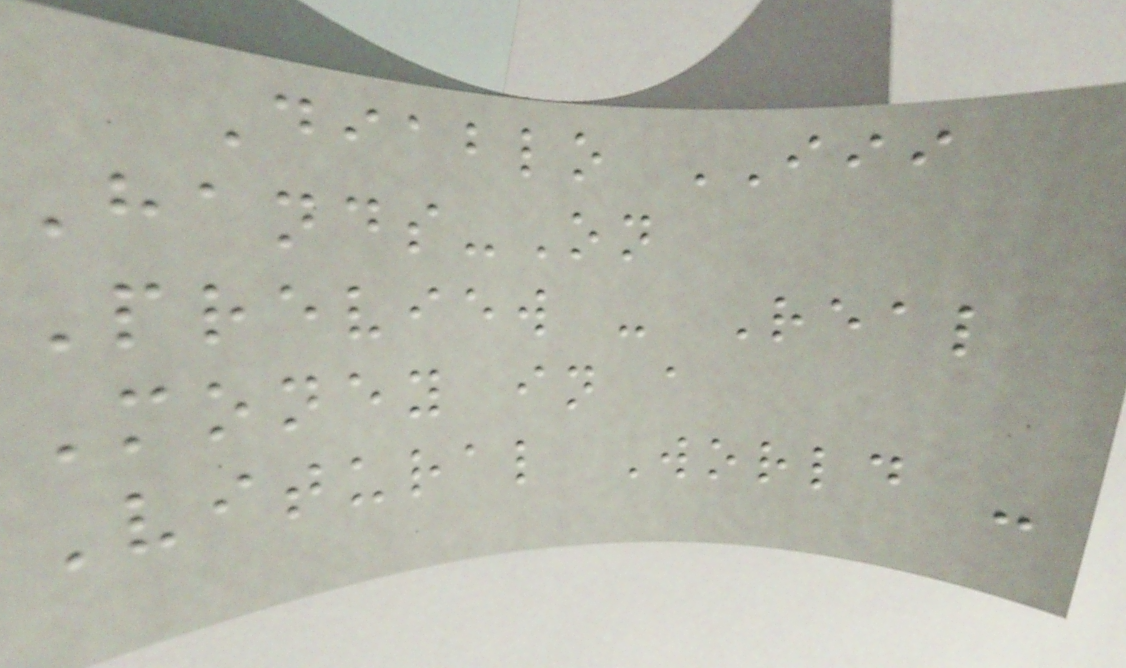Diablo III
Hands-On
Preview - Real
Money in a
Vitural World -
